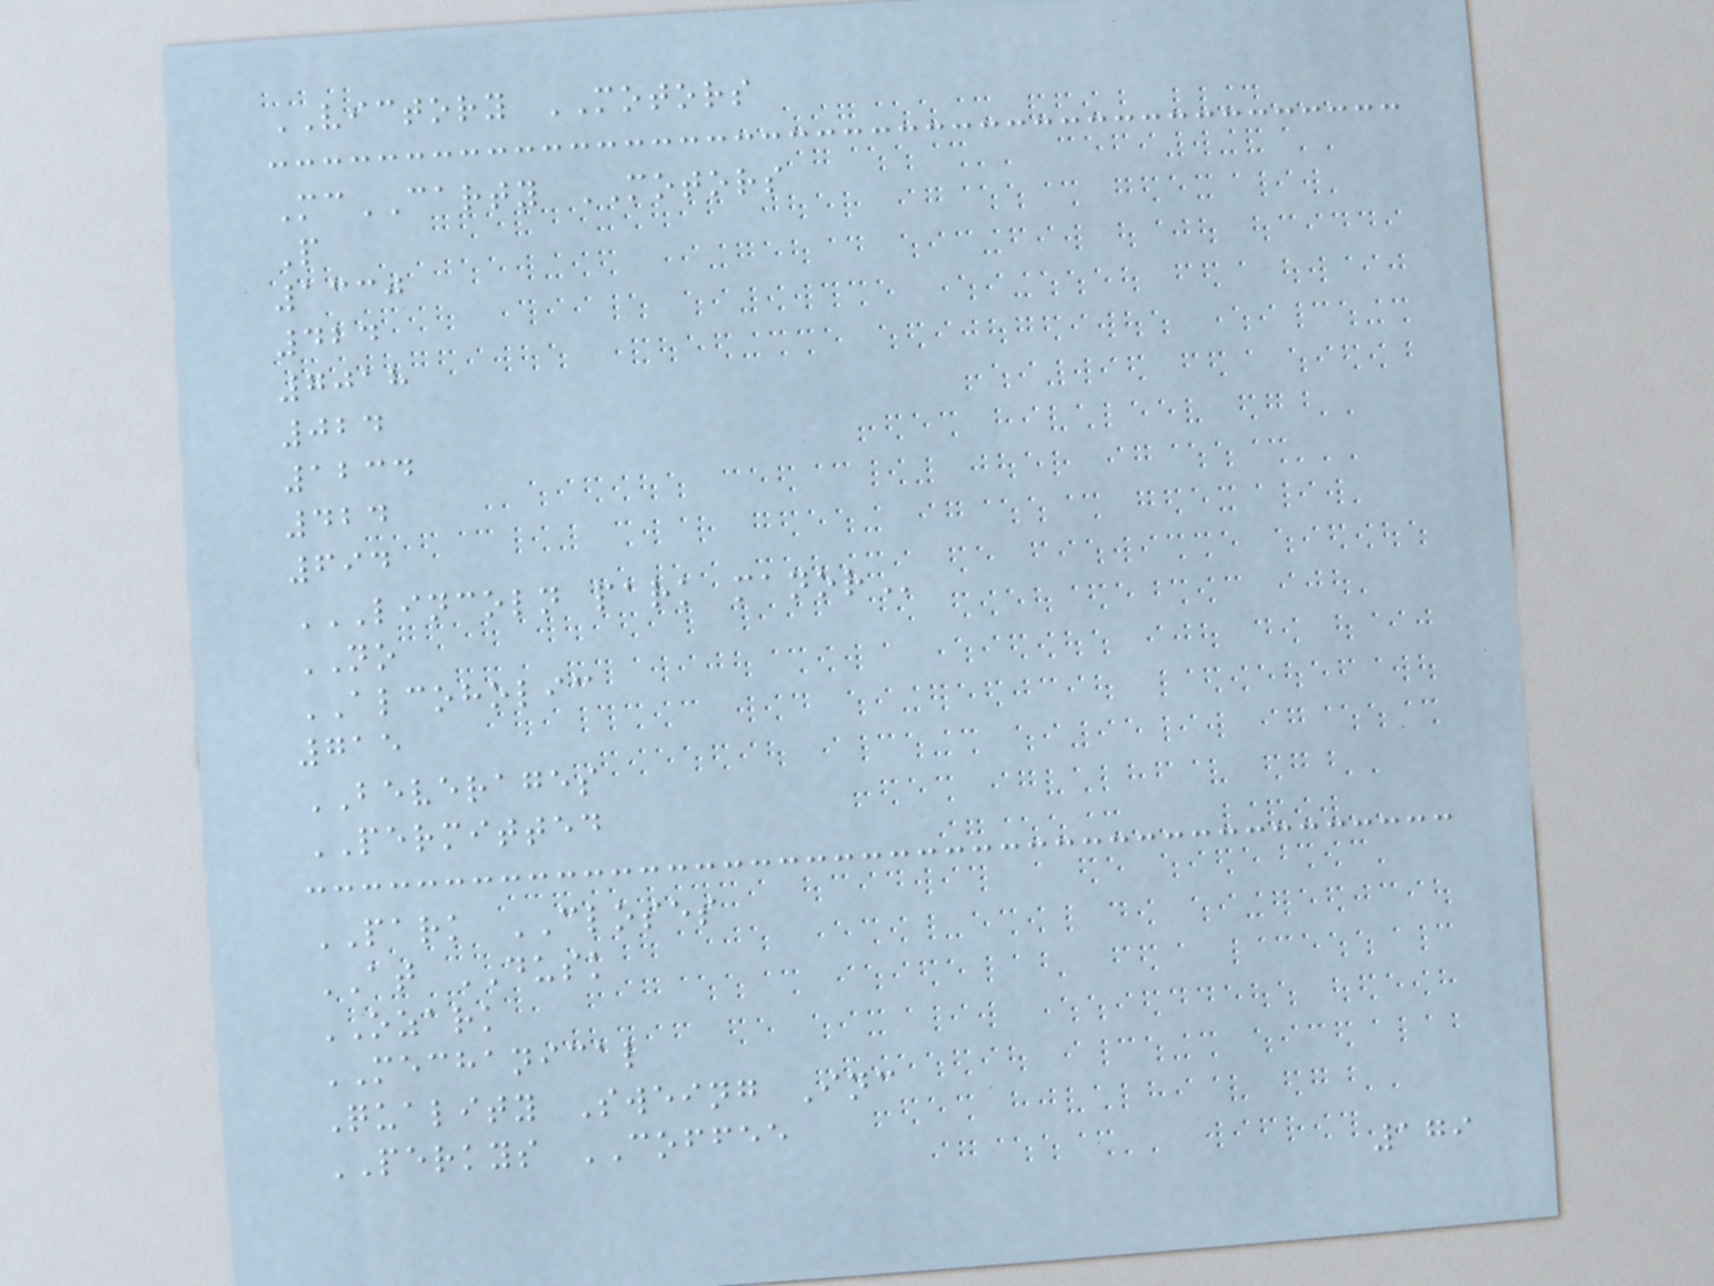VICTORY MOTORS
McCARTY MOTORS
P
1330
424
7018
024
1234
424
694
LINCOLN PARK MANOR
NO
ALCOHOLIC
715
BEVERAGES
PERMITTED
PARK CLOSES
AT DUSK
OZARK
MECHANICAL
Quality Sweing Inc
PERKYS COFFEE
179
